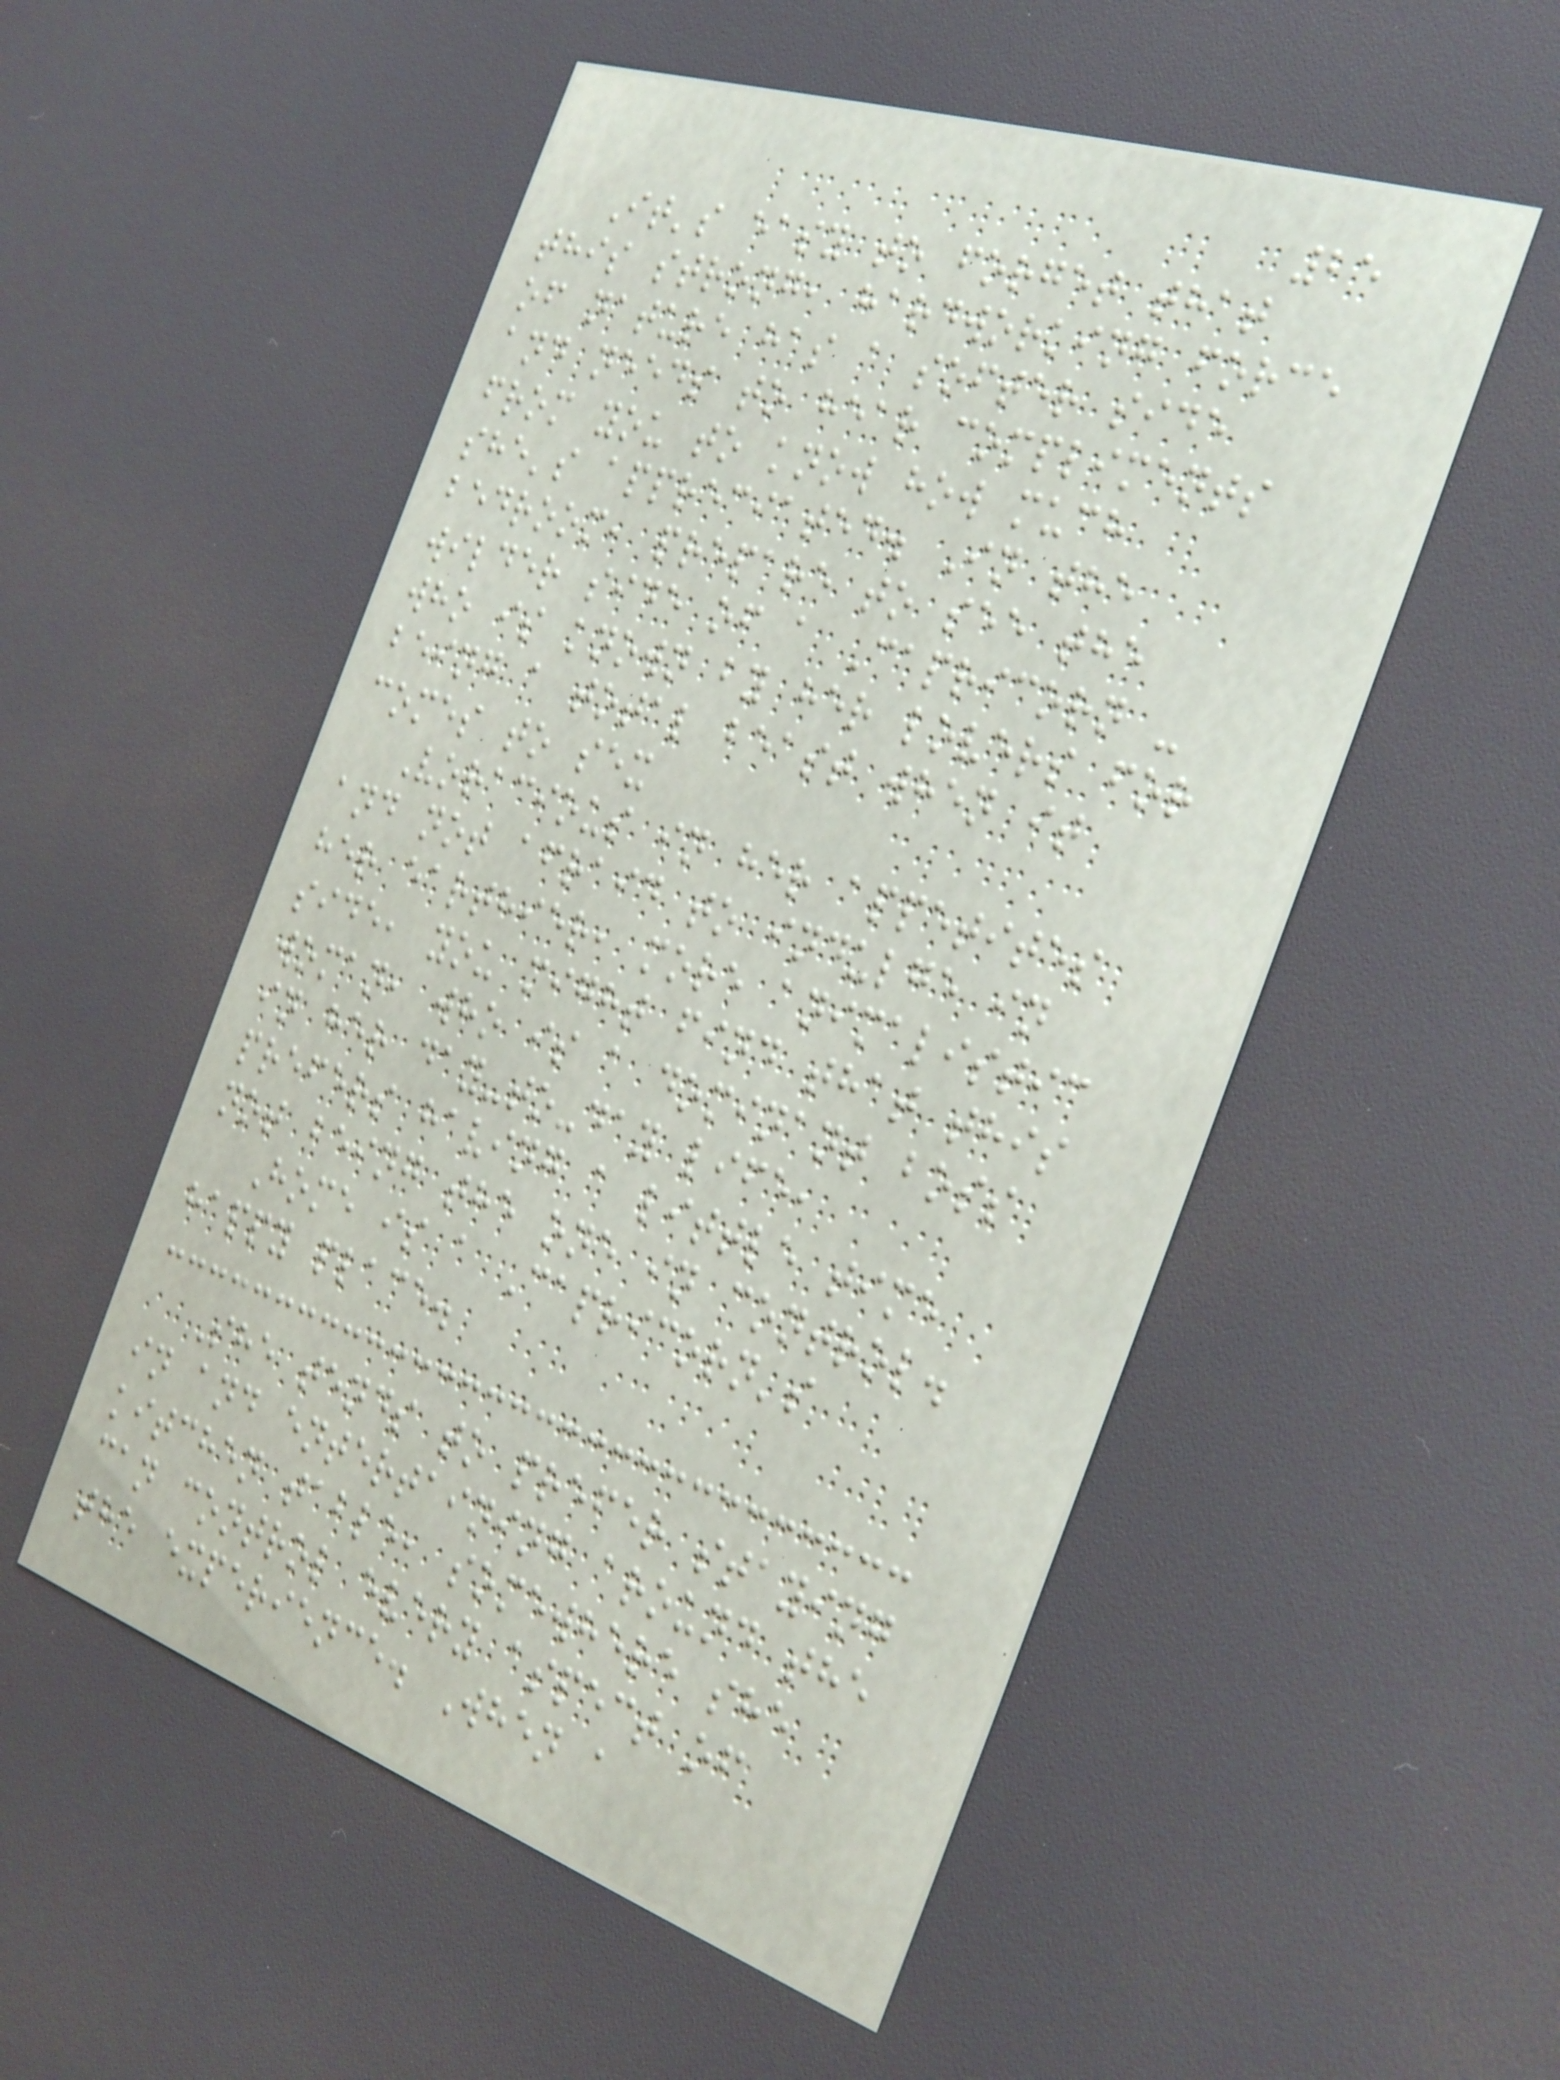25
It's easy to forget that
this strong, hardworking force
of nature has a softer side
and needs to hear compliments
from you to know how much
she's appreciated. In the
bedroom, prepare to see the
wilder side of a Capricorn -
who is known by her lovers for
being a total beast when it
comes to sex
Voracious in her appetites
and not afraid to indulge in
her earthier, more animalistic
side, you might find that this
woman, who is a dominant boss
in her day-to-day life,
prefers having a little time
not being the one in control.
Home is a Capricorn's
happy place.
She tends to prefer staying
in and entertaining around the
kitchen table, somewhere she
can control every aspect of
the experience. When a
